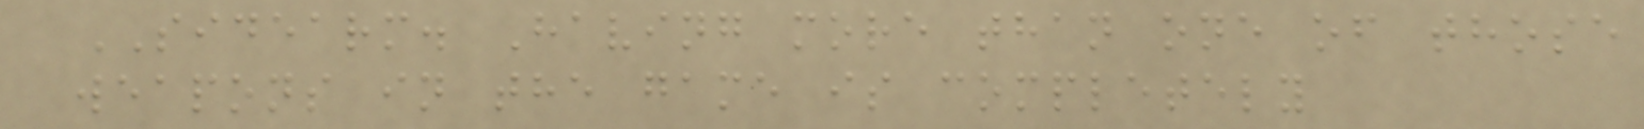SIDEARM. Having more than one of those
weapons in the game is completely
